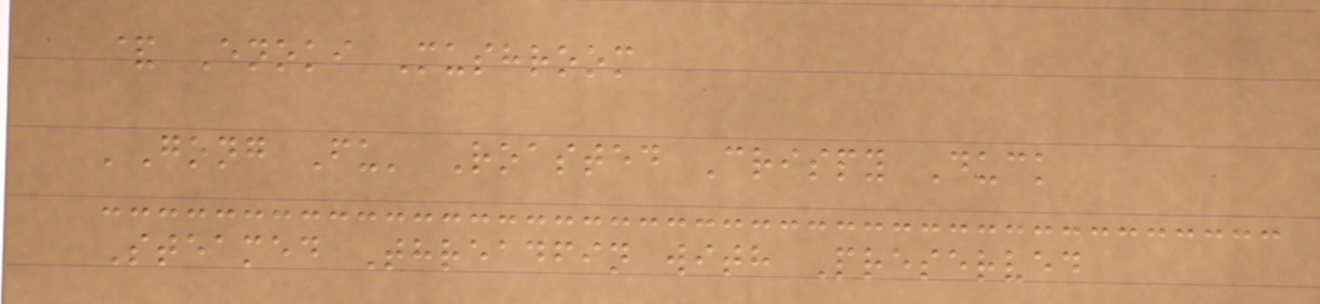& Enoki Mushroom
'Gong Fu' Roasted Crispy Duck
Steamed Threadfin with Preserved
